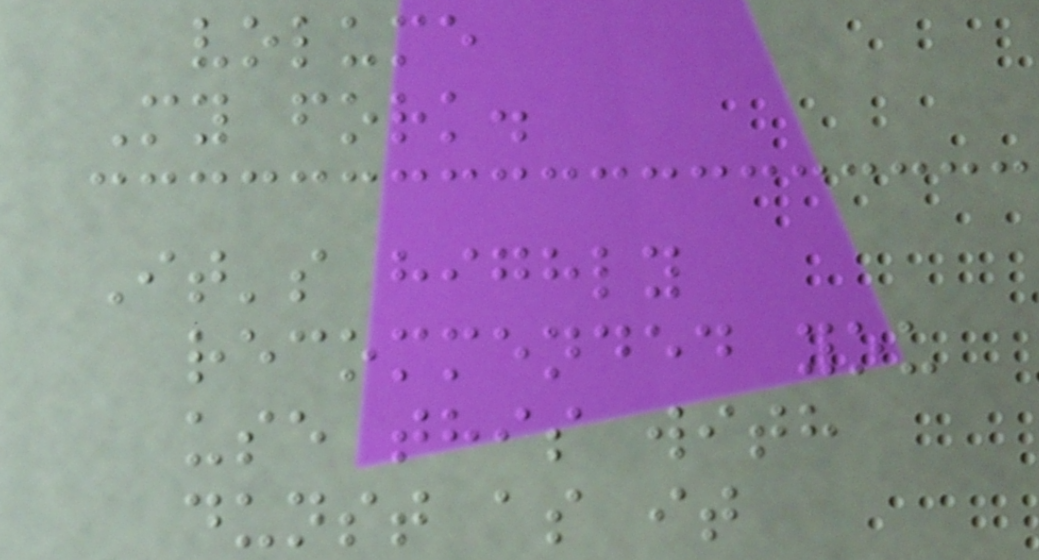volume
My fork.
It's highly
recommended you
use this with
dunst as it
